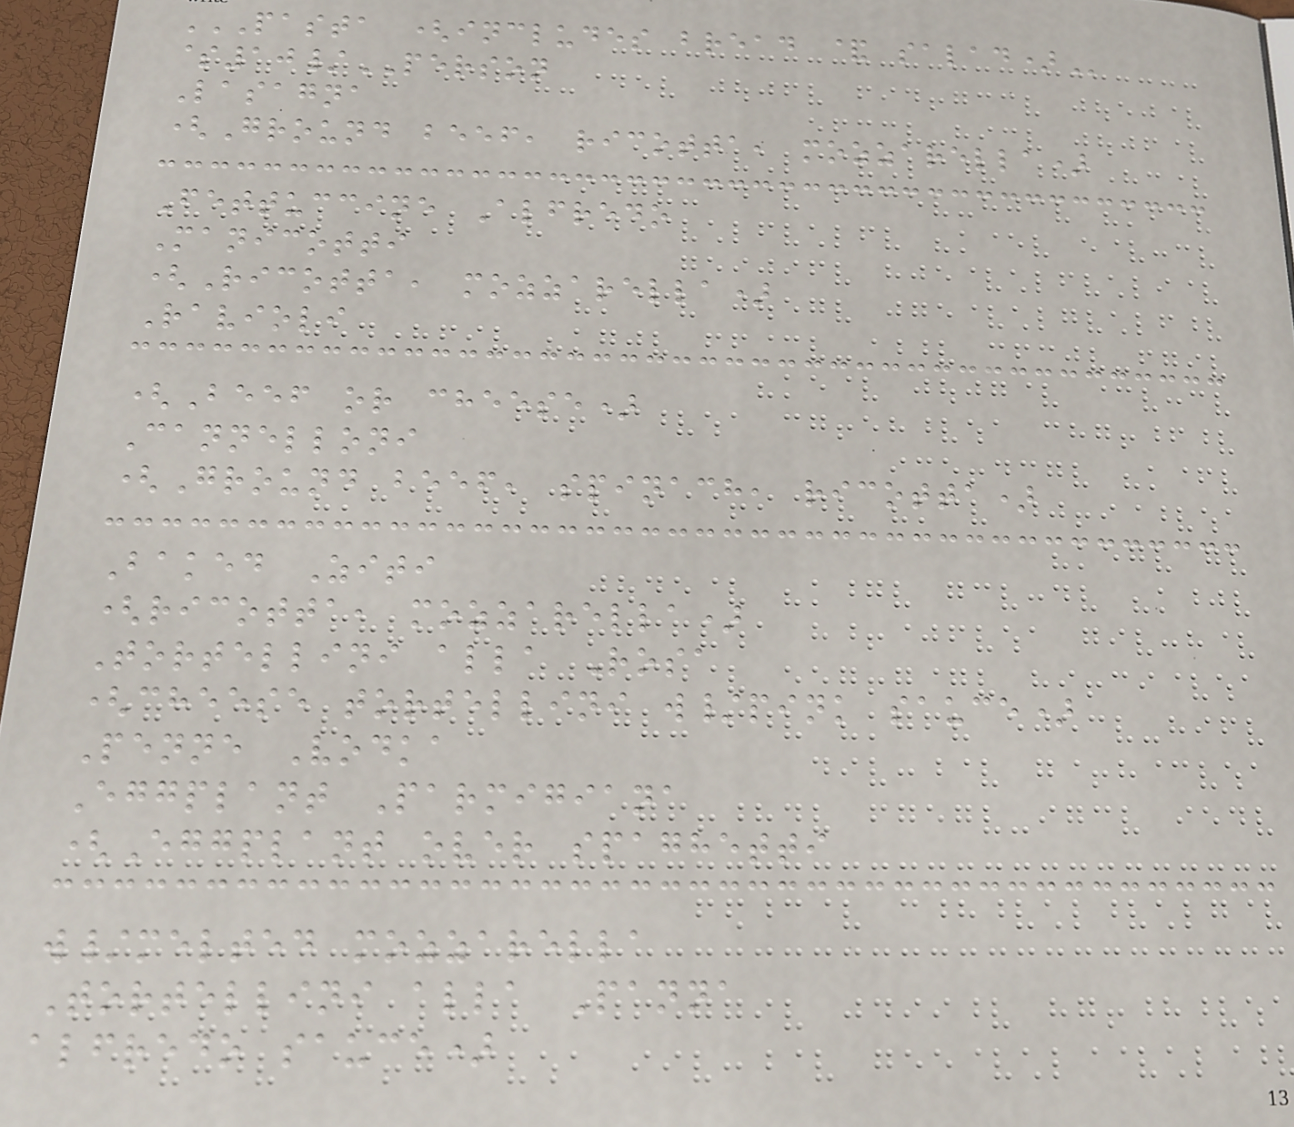PASTA (INCLUDES BREAD & SALAD)
$10/PERSON
Lasagna
(Ground beef, ricotta, mozzarella)
Fettuccine Alfredo
Manicotti
(Ricotta, mozzarella)
Ravioli
(Beef or cheese)
Cannelloni
(Ground beef, spinach, ricotta)
Baked Ziti
(ricotta, mozzarella)
Tortellini alla Rosa
(cheese tortellini w/pink sauce)
Penne Vodka
Eggplant Parmigiana
(Eggplant over spaghetti
w/melted mozzarella
Tortellini alla Panna
alfredo sauce)
